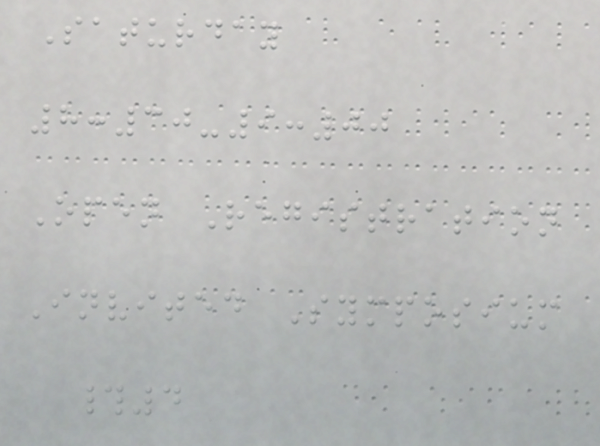Saturday
8:30-9:00
Open Registration
Invited Symposium
#4
